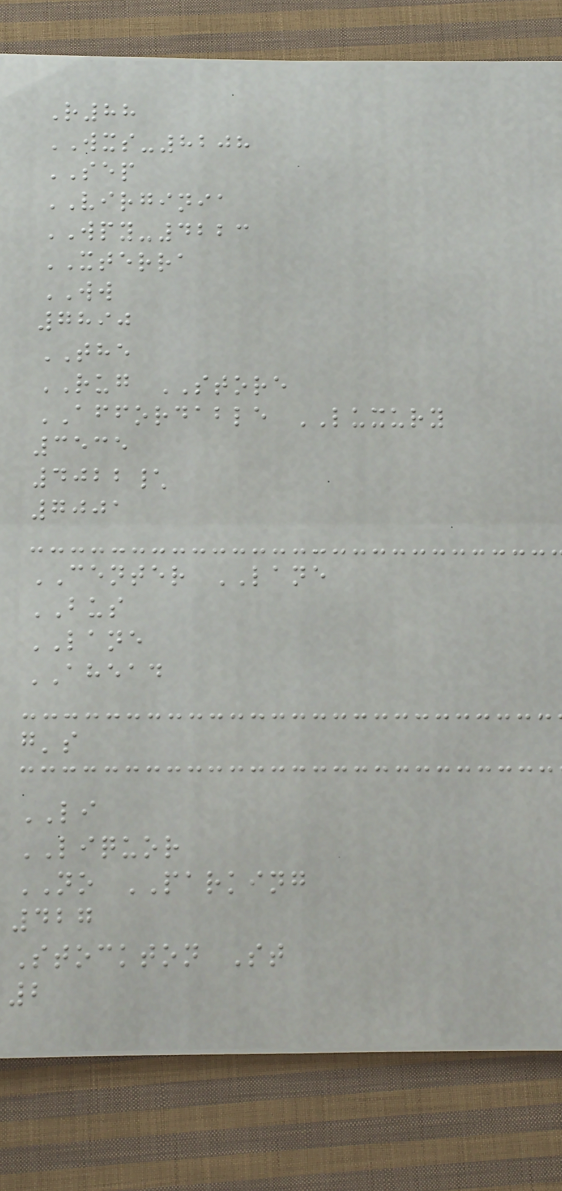R88
WXS-8208
SEP
VIRGINIA
WPY-4223
XTERRA
WW
7890
THE
RUG STORE
AFFORDABLE LUXURY
3535
4022\
7001
CENTER LANE
BUS
LANE
AHEAD
g's
LI
LIQUOR
NO PARKING
427
Stockton St
2
